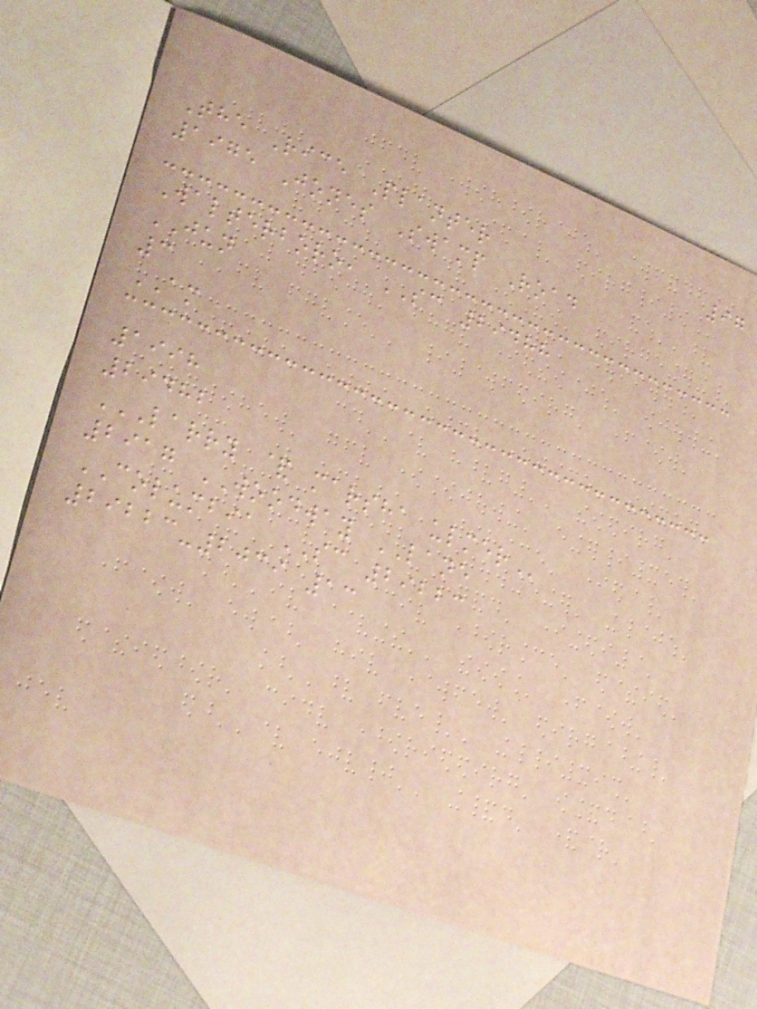97
The Rice Planter
1975 Jones Swamp Road
Walterboro, SC 29488
JUN
3
AM
1998
29482
LARRY & MARSHA ULMER
2917 WOODWAY LANE
COLUMBIA SC 29223
29223-2039 13
